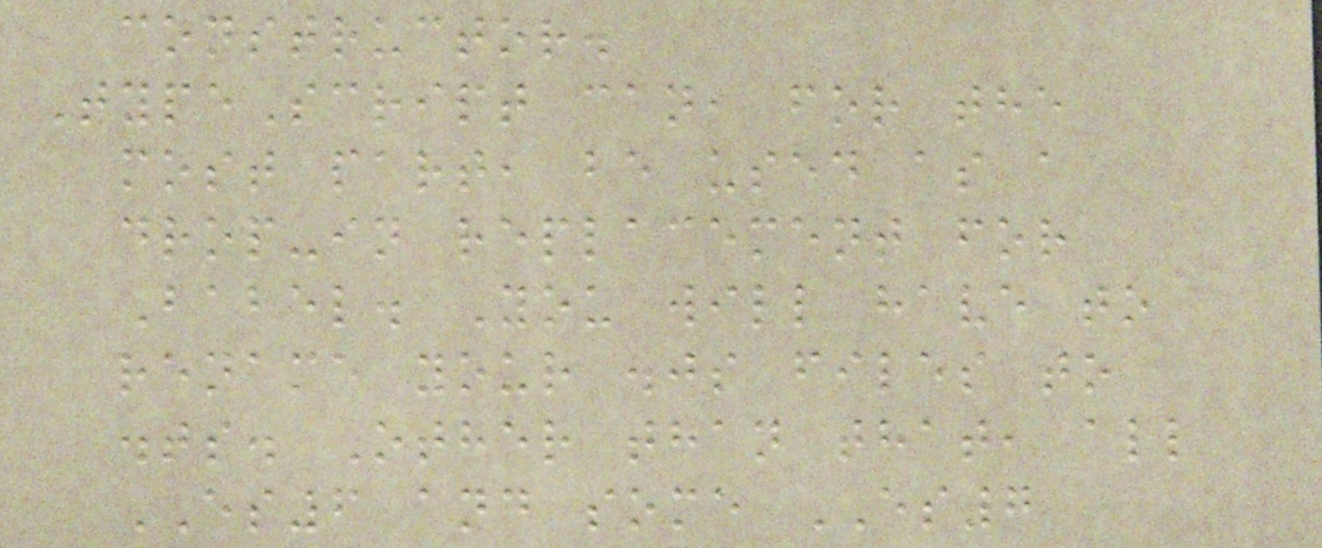constructor.
TypeScript can, for the
most part, be used as a
drop-in replacement for
Babel. You will have to
rename your .js files to
.ts. Other than that, all
ES6 and some ES7
